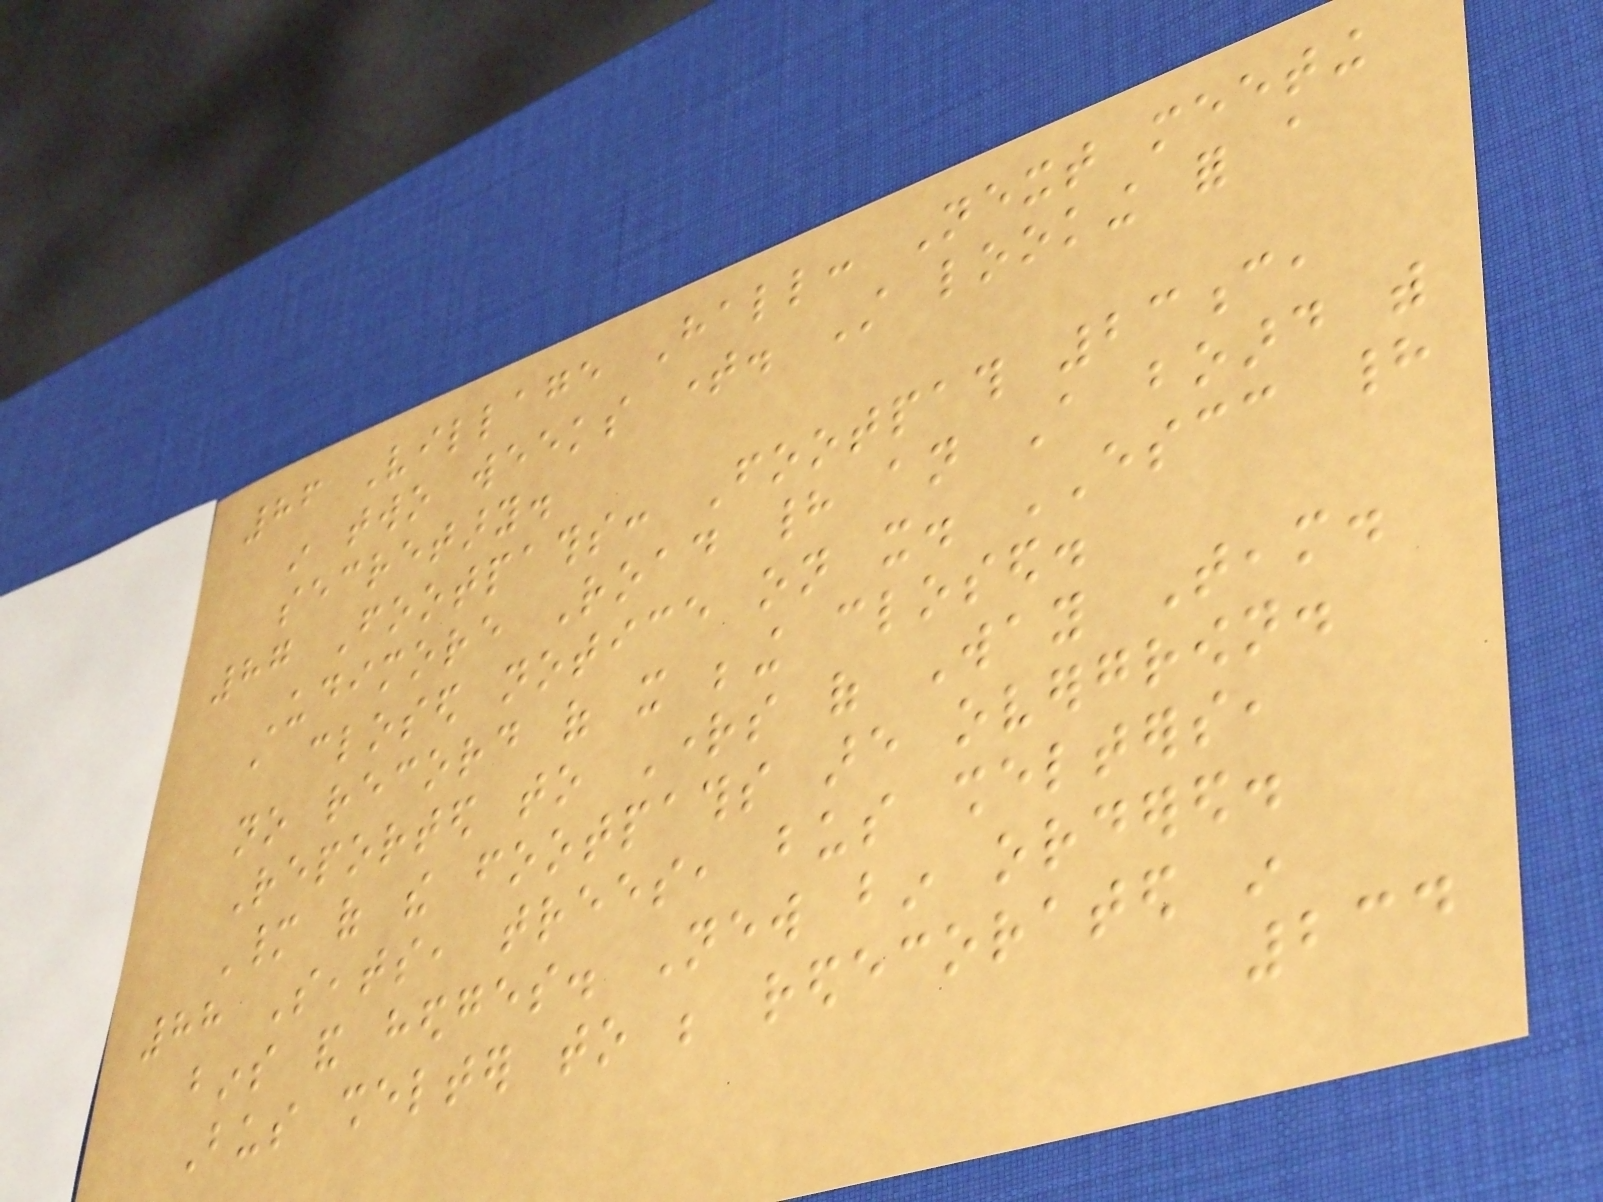86 Village Hall: Next meeting
in two weeks time. Still looking for a
secretary.
87 Footpaths: Footpath 23c,
Udimore Road had an A board with
a closed notice on it. ESCC had
no record of it being closed.
Reported to Rights of Way Team.
Many of the footpaths are overgrown.
88 Seats, trees, bus shelters,
bins and hedges. New bin ordered.
Bus shelter to be redecorated in
234
